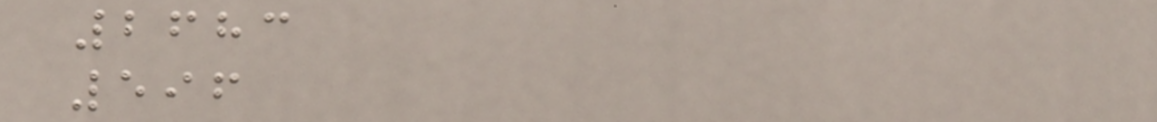2683
596
